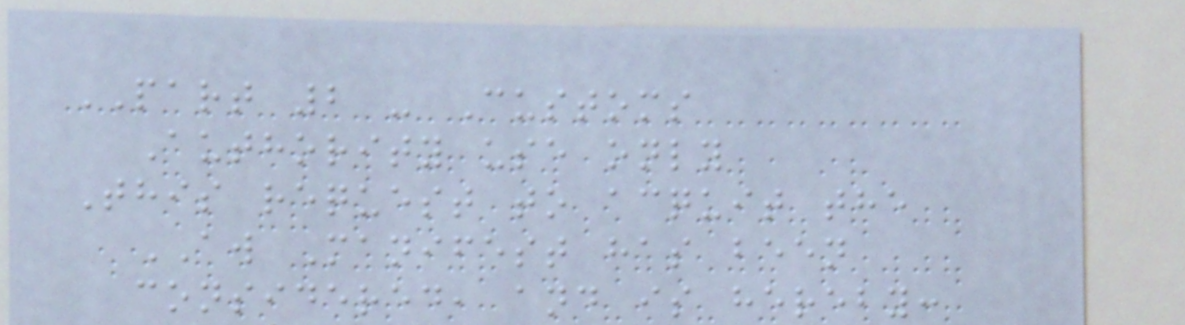PART 2 - Customs
Authority use only
This request to acquit the
AW Manifest has been
considered, and is hereby:
